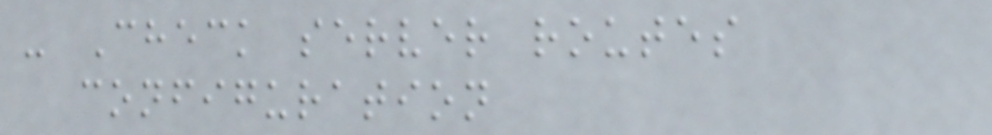- Check server routes
configuration
